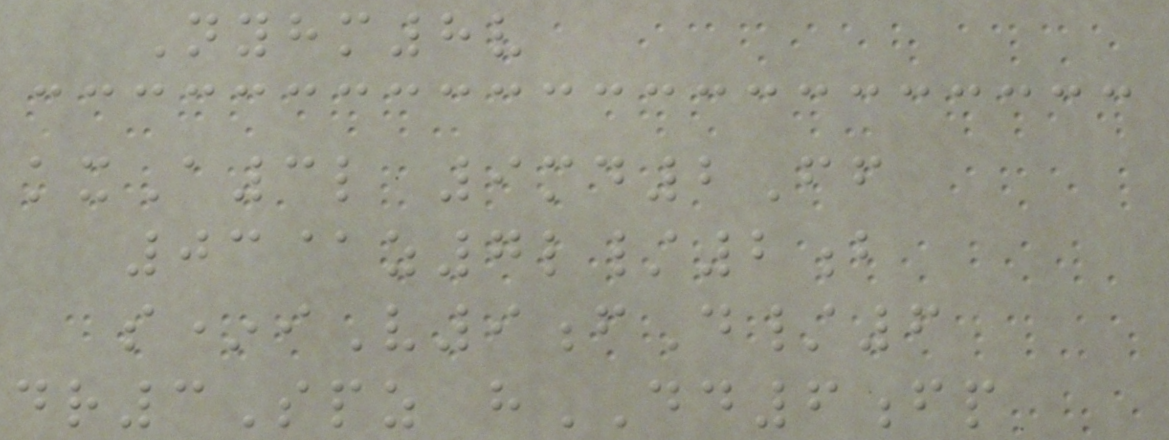Nyhm8v
kxA3l 9md2Ff
03@z7l/2b
s*iV9fD/6
dr3Spz hDD6fp
